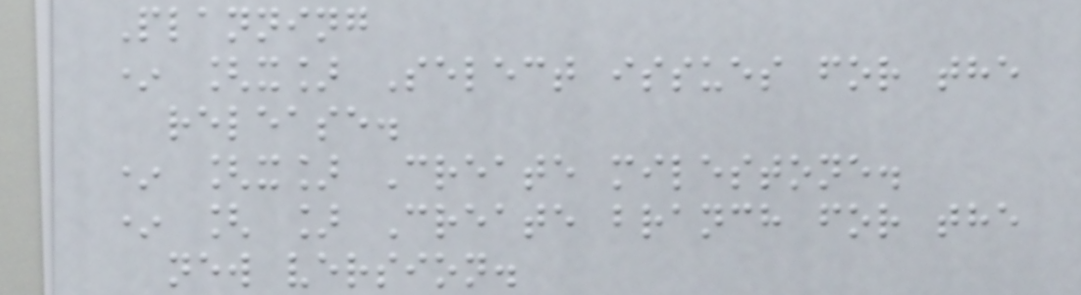Planning
* [x] Select issues for the
release.
* [x] Create milestone.
* [ ] Create branch for the
new version.
